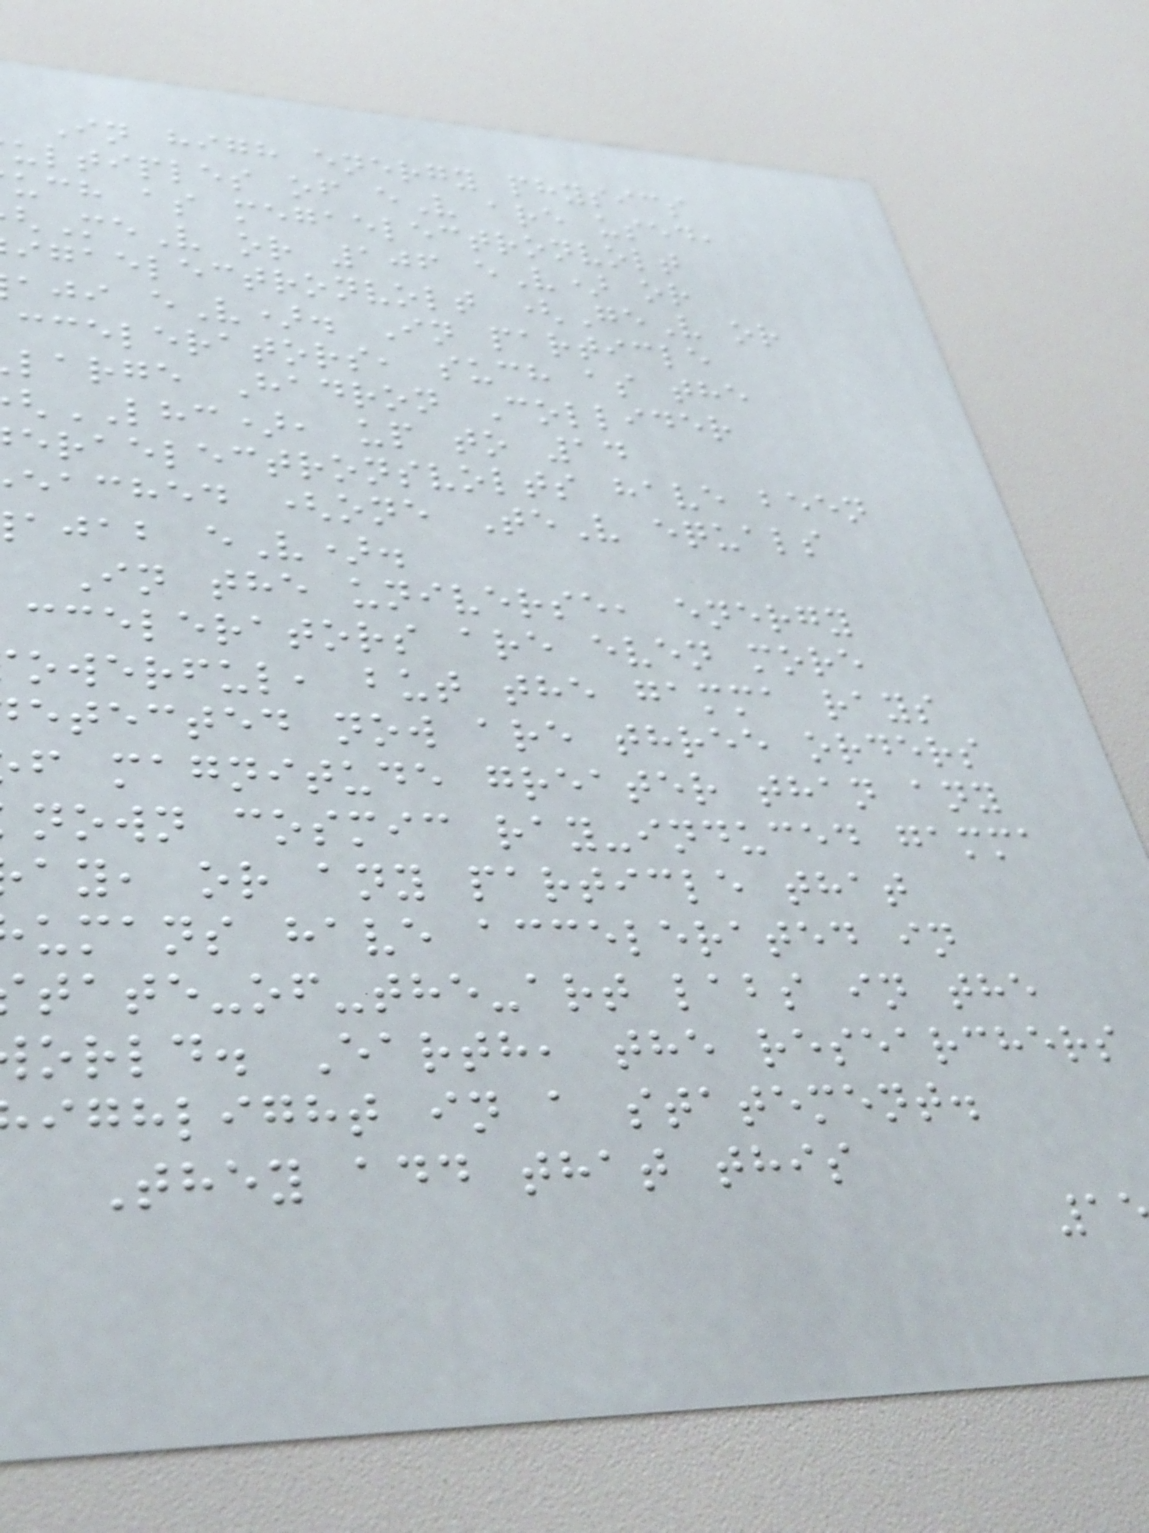In high energy physics
ultiples of eV are used,
uch as megaelectronvolt
MeV or 106 eV) or
igaelectronvolt (GeV or
aji eV). In particle
ccelerators, such as the
large Hadron Collider
LHC), up to 14
eraelectronsvolts have been
eached (one TeV equals
ajab eV).
In the universe, energy
ccelerators are even more
owerful, but the gamma rays
etected now are three orders
f magnitude greater than any
nown cosmic ray-induced gamma
ay, or any particle that
umans have accelerated in
tate-of-the-art labs in the
orld. Earth, the researchers
ighlight in a statement.
They add that this
